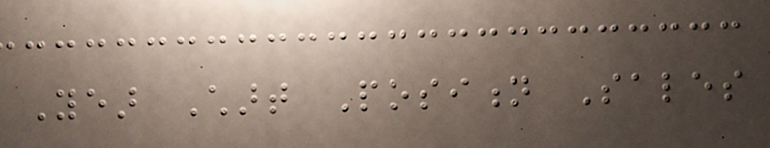Year Chart Position Sales
